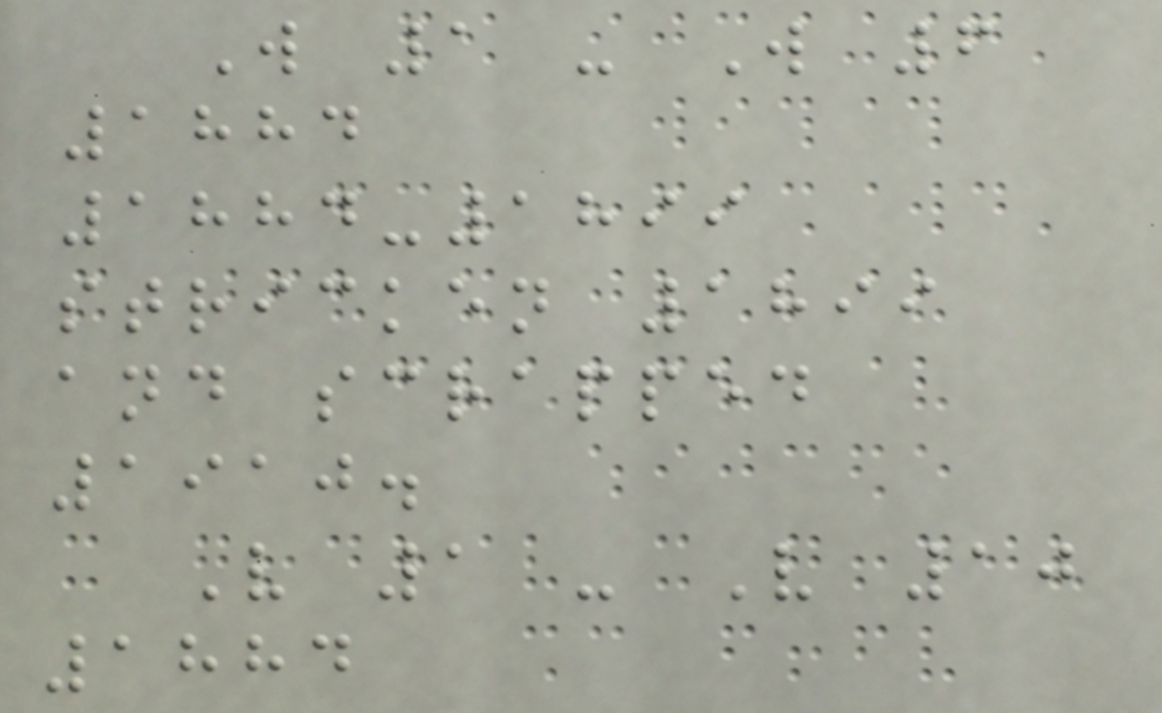W 1 - W 6
1884
1884-1899
stricken 1899
and scrapped
1910.
V 1 - V 10
1884
